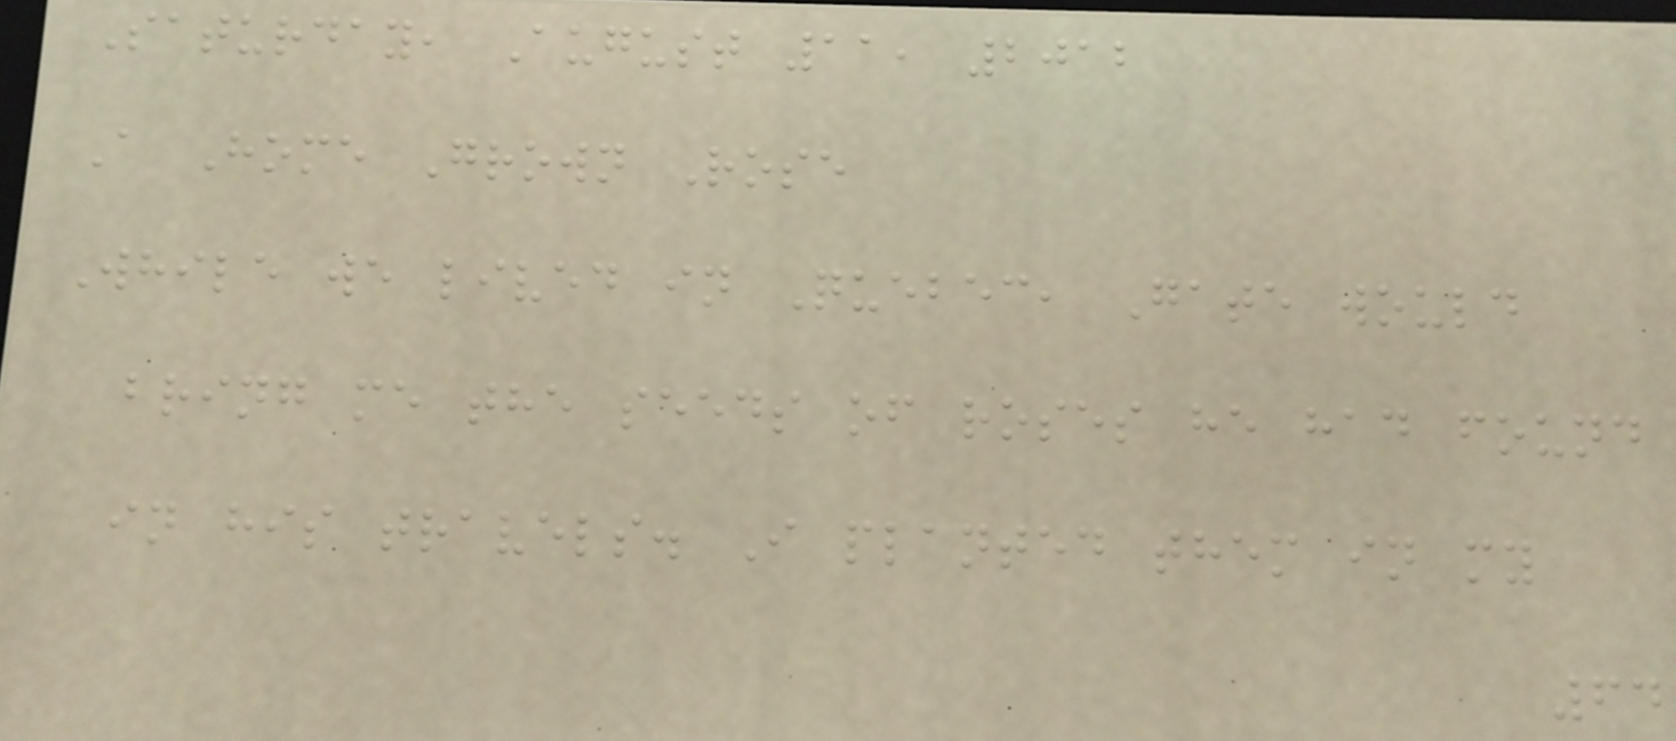Saturday, August 11, 2012
A Home Grown Rose
While we lived in Quebec, Gate would
bring me the seeds of roses he had found
in his travels. I planted them in my
64
